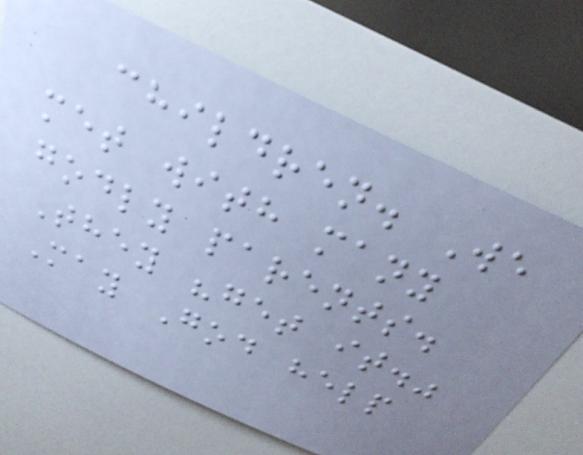children. We
met with many
godly parents.
They "get it."
May God help
